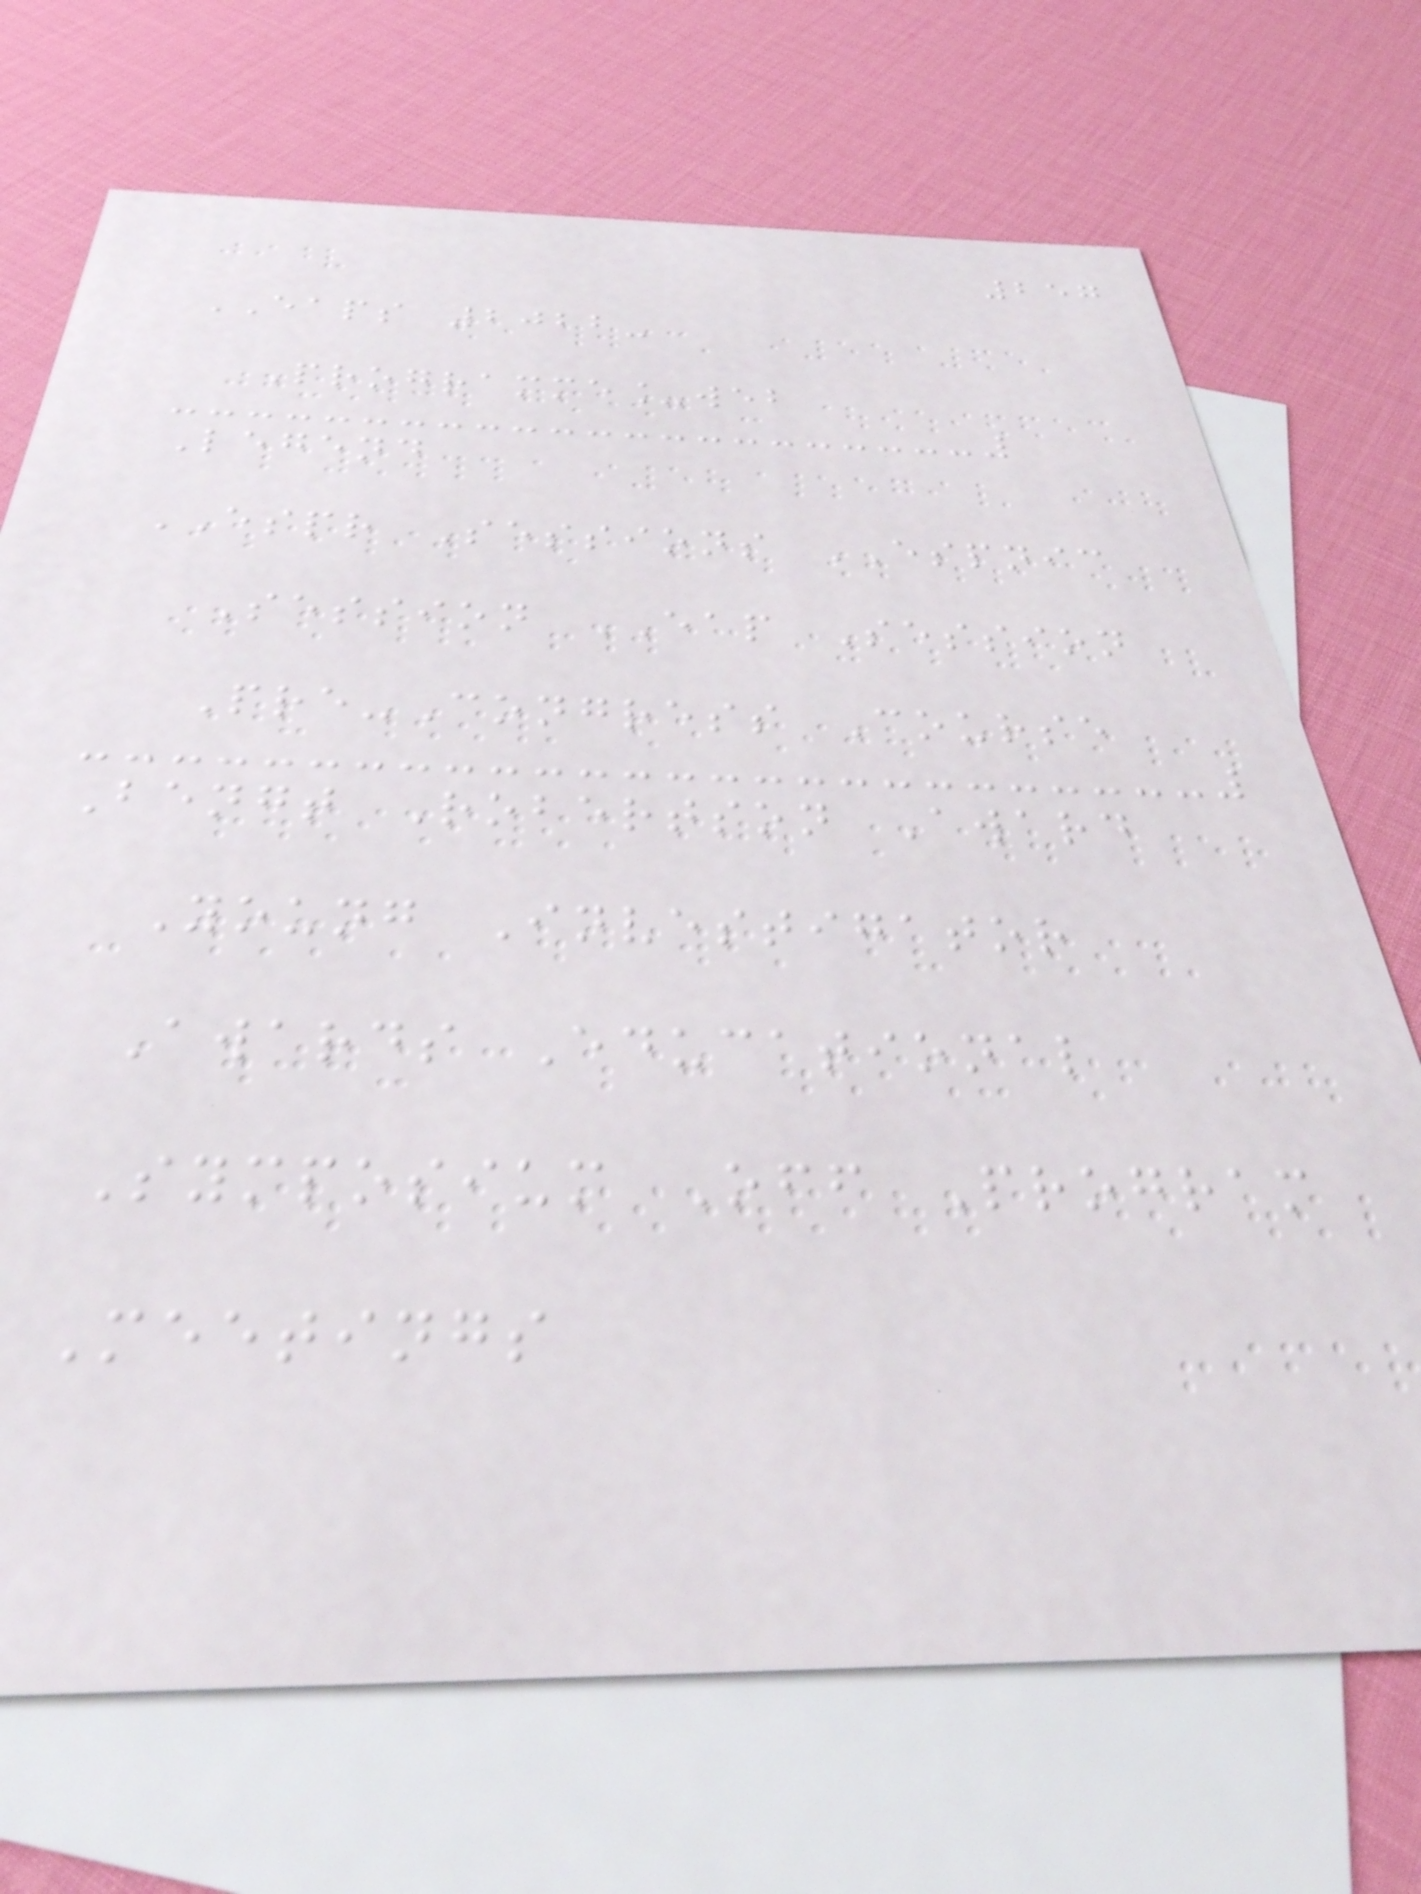257
EAPS 2022-
Programme_web
Legend
ESPR Sessions ESPNIC
Session EAP Session
Pre-Congress Course
Bengt Robertson Award
Young Investigator
Awards Educational
Symposium Off Program
Meetings
